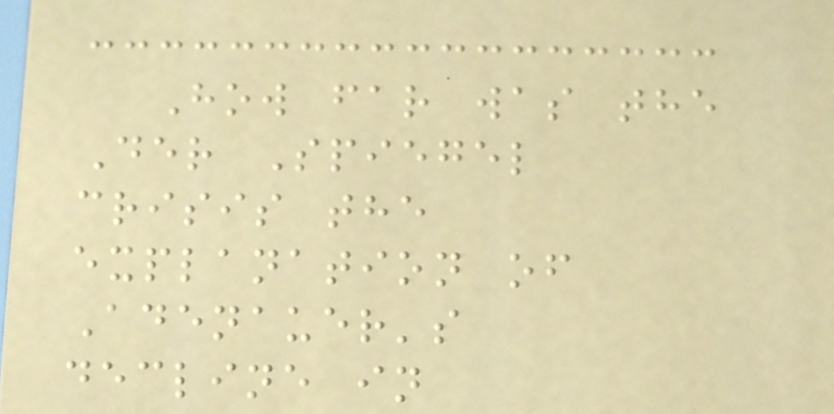How far was the
Der Spiegel
crisis the
explanation of
Adenauer's
decline in
